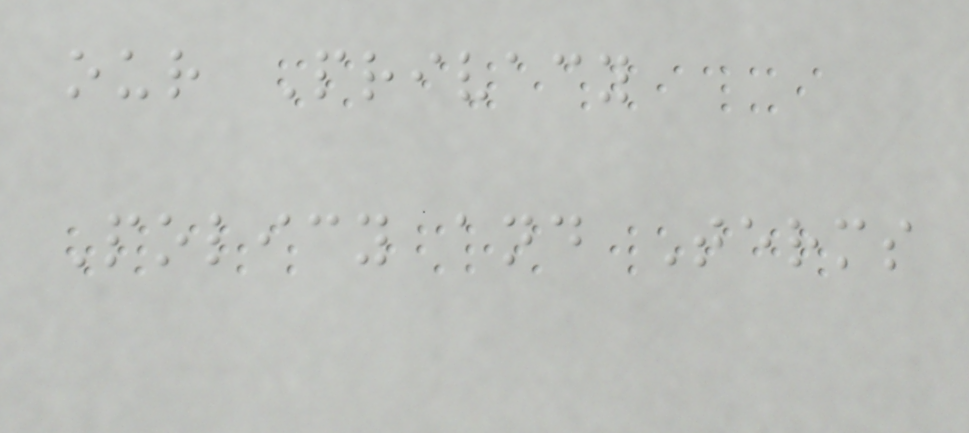our Privacy
Policy and Terms
